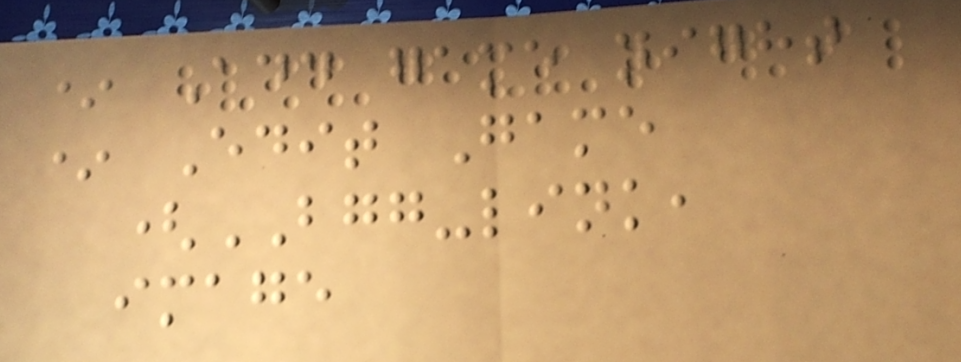* Add game night
* Edit Game
(BGG-link,
image
